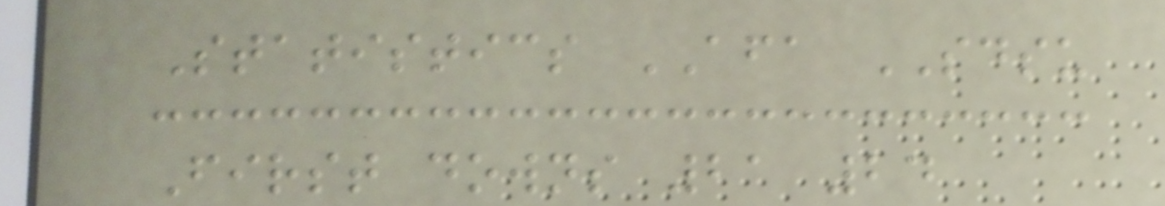Statistics AFA SDSU
First downs 21 24
